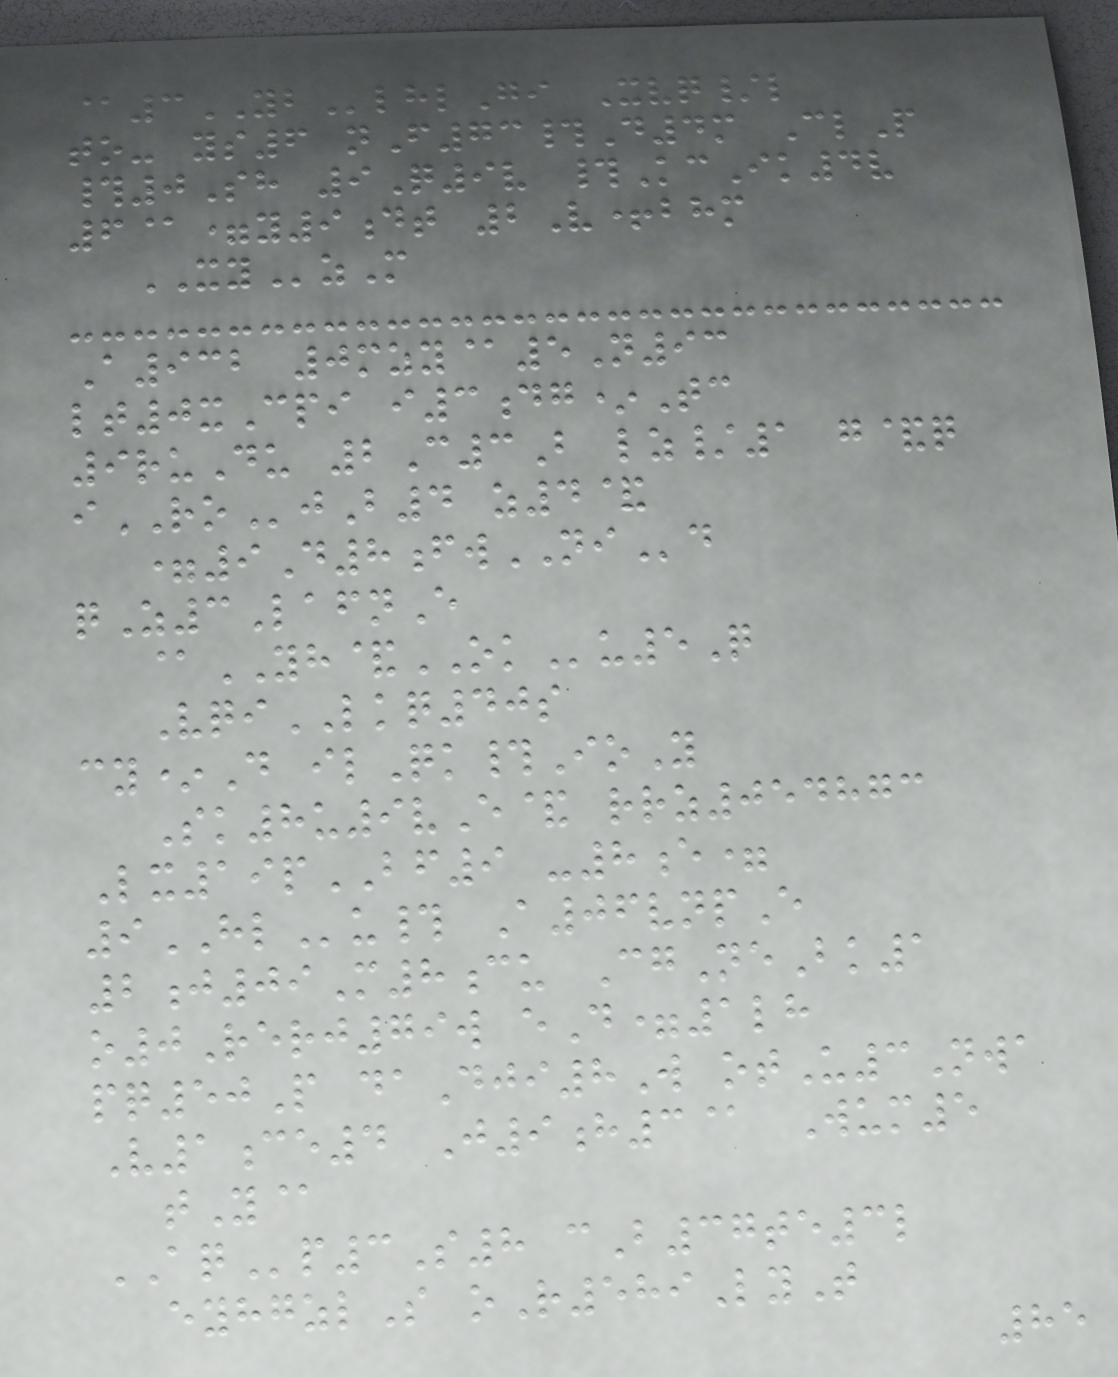@3YBlhlGi Xvq/l
to- ys6 nF73#D4m ClP
#0Sh 9Q9v #KcIk4v
6@=y9dt 2V+bhm
XYzM
A932 0mzy@5N93
lt0xCpi i3dg*Tc
9ruDu 2C3B lz/1 g&q
iROjB4 z4&
=9D8fwNId
qZ3LafnE
@YH&OKu5Q
VqiLKQ40s
cy*D ilQk#IoY
Sk8u9vE& rrz054873
Lx19pBF9 -8e=
9HLu# A06vnpE
2j09M8cu CgNeBk1
o0Rerj79w eD=1lh
pq50P daDji8W otU3Nwa
V1ce4 J9h3@ Wum5
tY@
AQp3S8 cB37te3l
eyhgzlS oR589LyT
85
